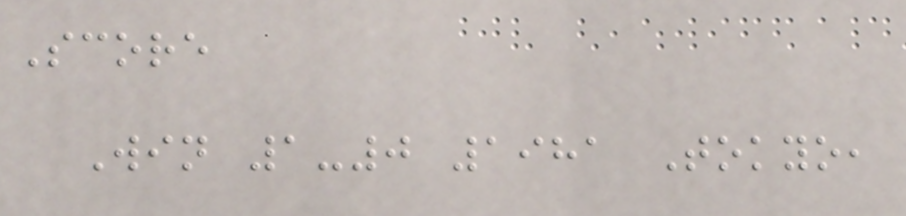Score
Win 1-0 1981 Tokyo,
